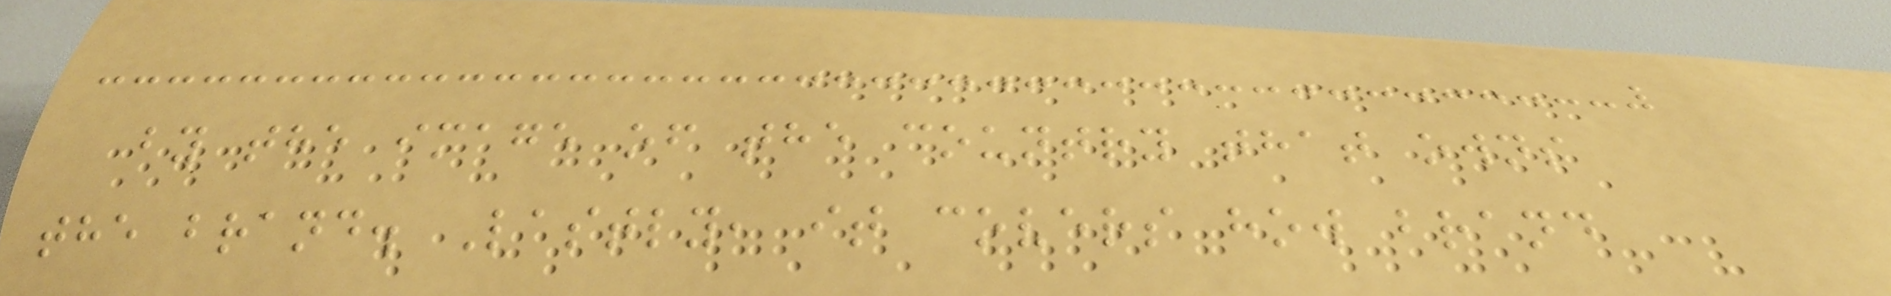by the image of the country that owns
the brand. Lastly, it covers how brand
